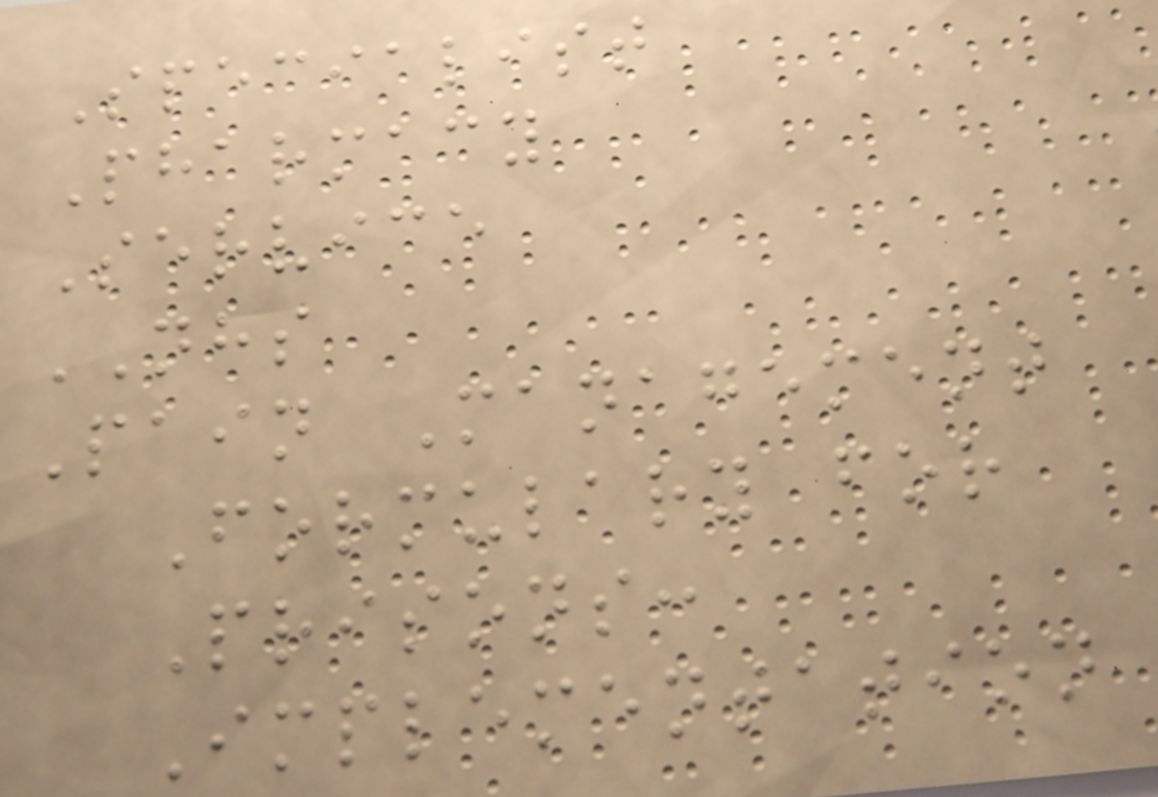Specialist
Pharmacy
Service
NHS
Pain Management
Formulary for
Prisons:
Implementation
